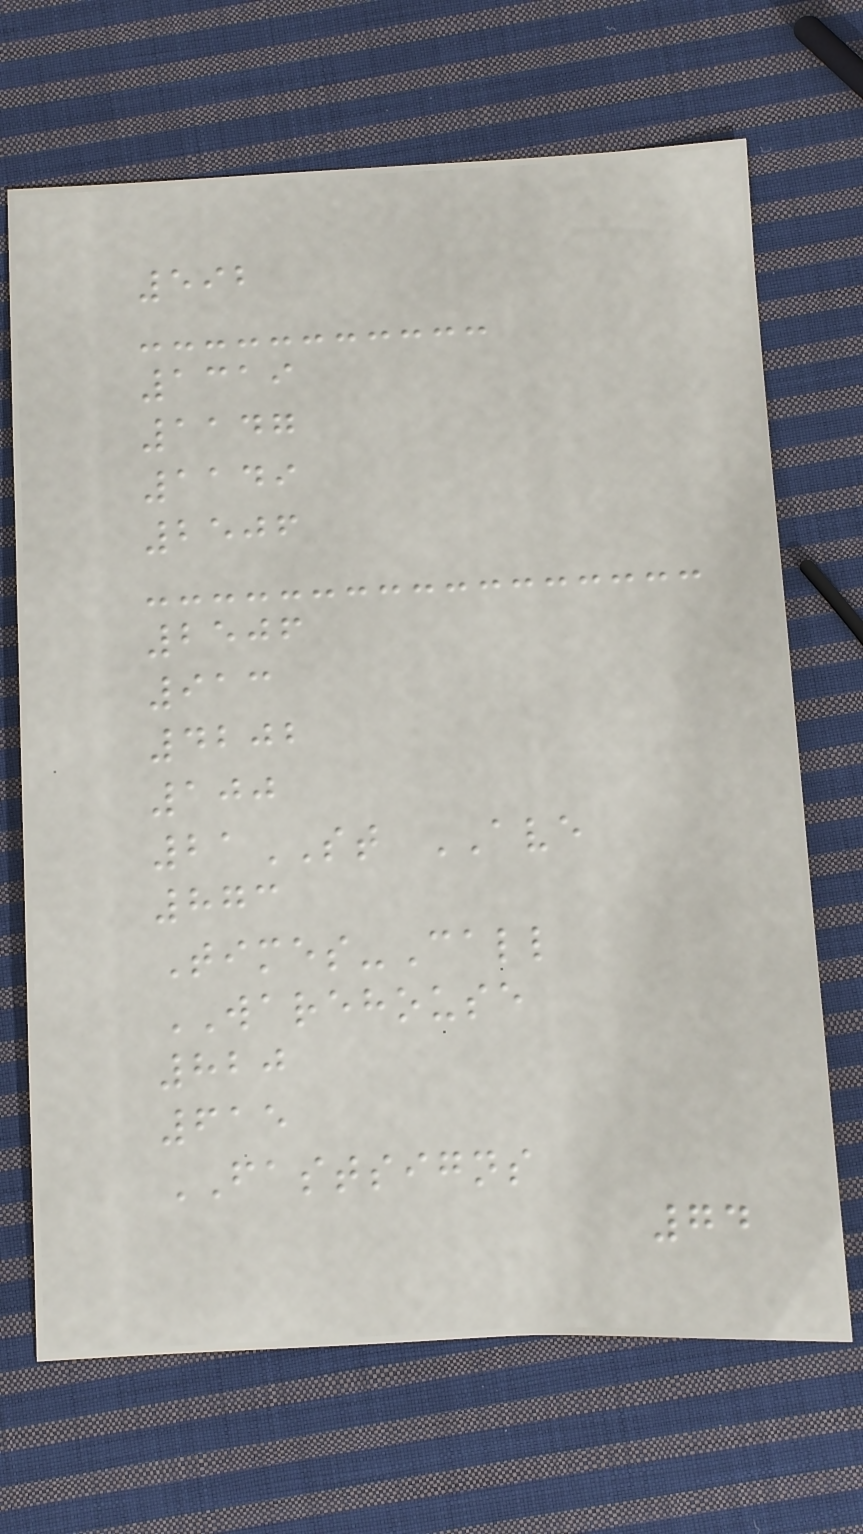592
1319
1147
1149
2506
2506
913
4202
100
21ST AVE
873
Times-Call
WAREHOUSE
820
615
FASTSIGNS
74
